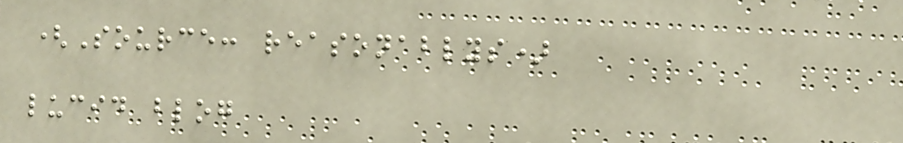(Source: reasonablys)
lucid blog
